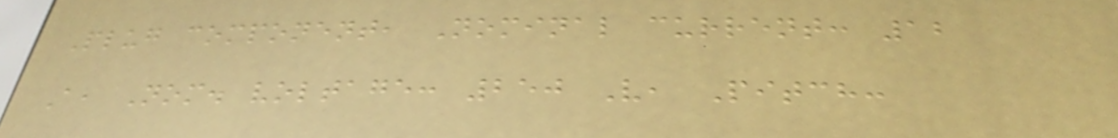Plug component, Nominal current: 12
A, Nom. voltage: 250 V, Pitch:
